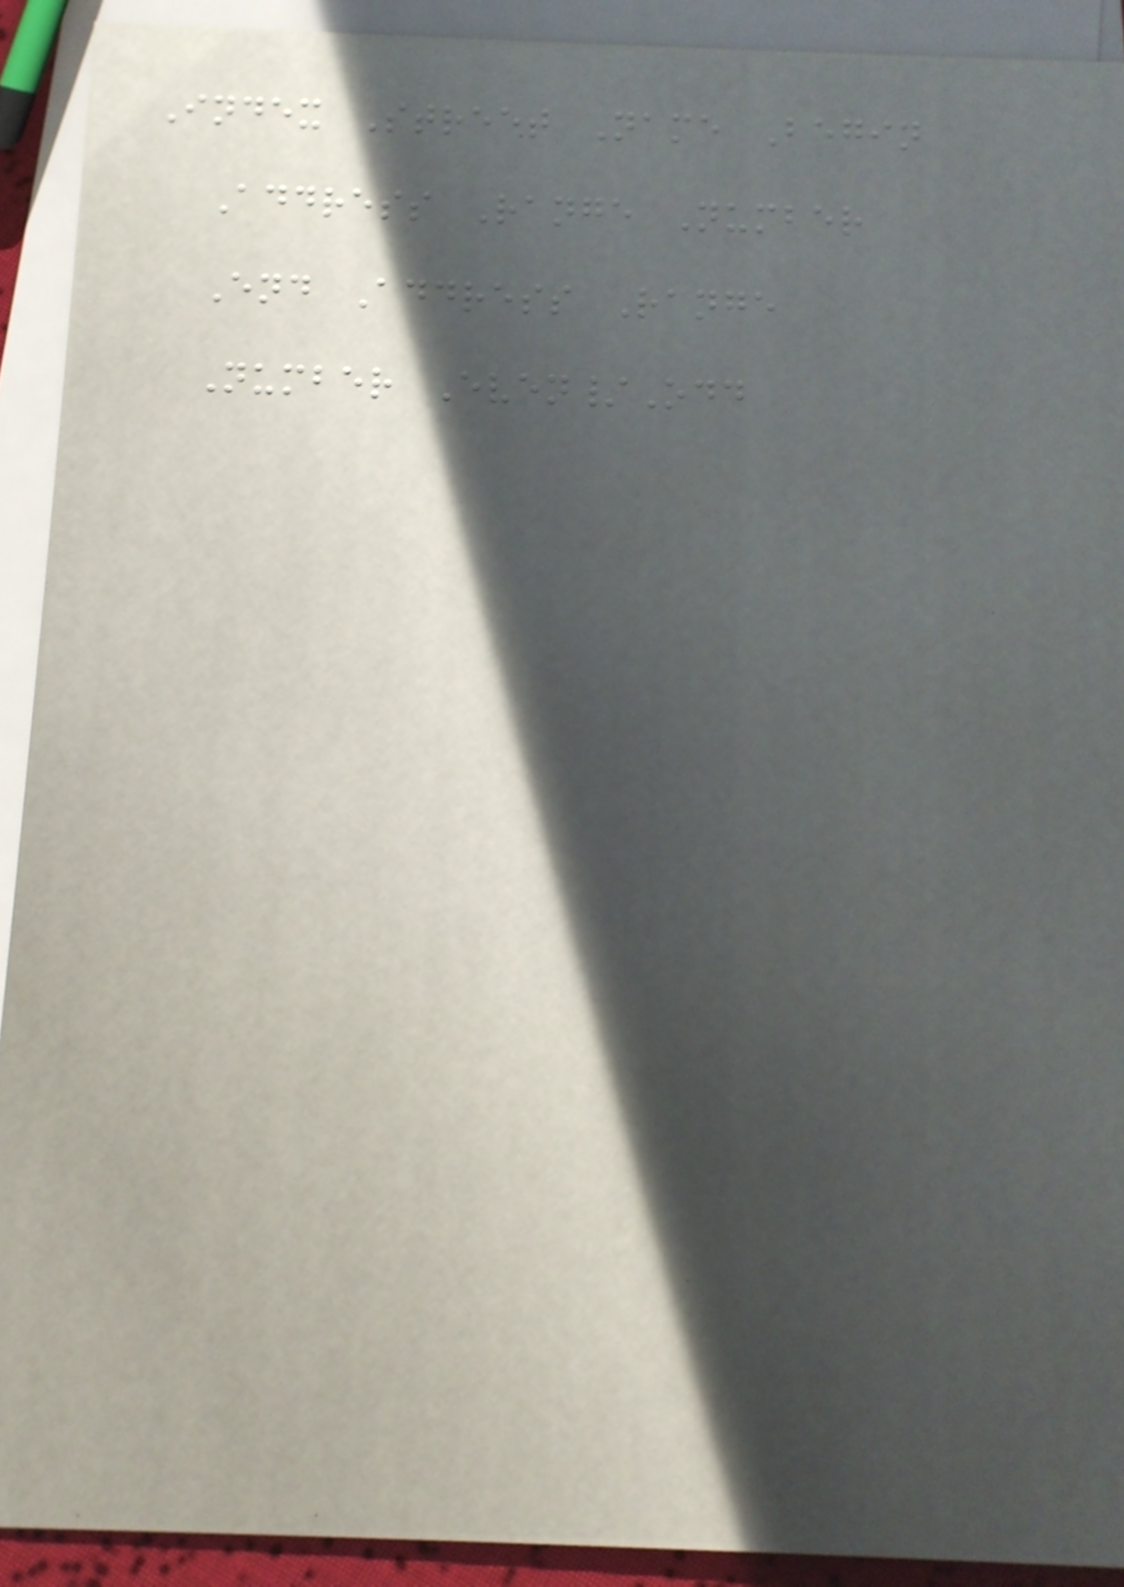Index Street Name Begin
Address Range Number
End Address Range
Number Even/Odd
